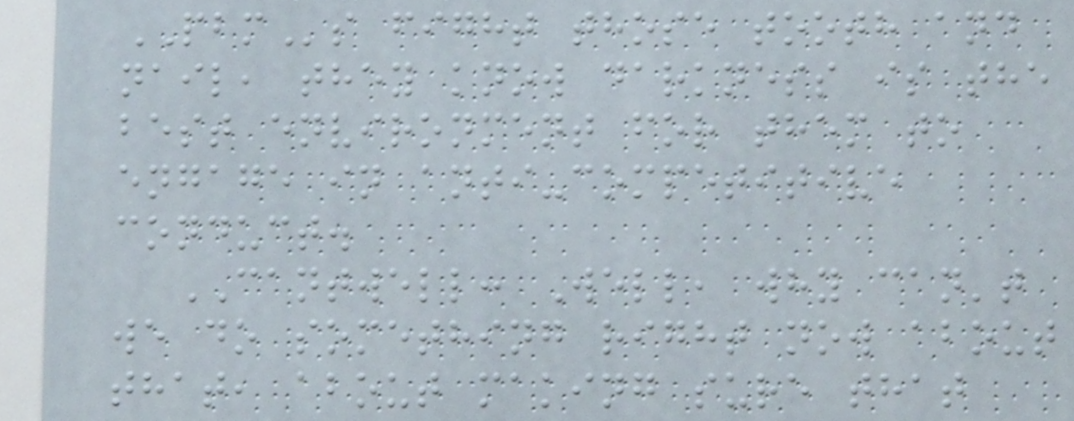PBMs fight those tooth and
nail, they know darkness is the
best environment for them to
engage in anti-competitive
conduct.
CANTWELL: Well, why can't
we do something right now about
that, about making sure that
